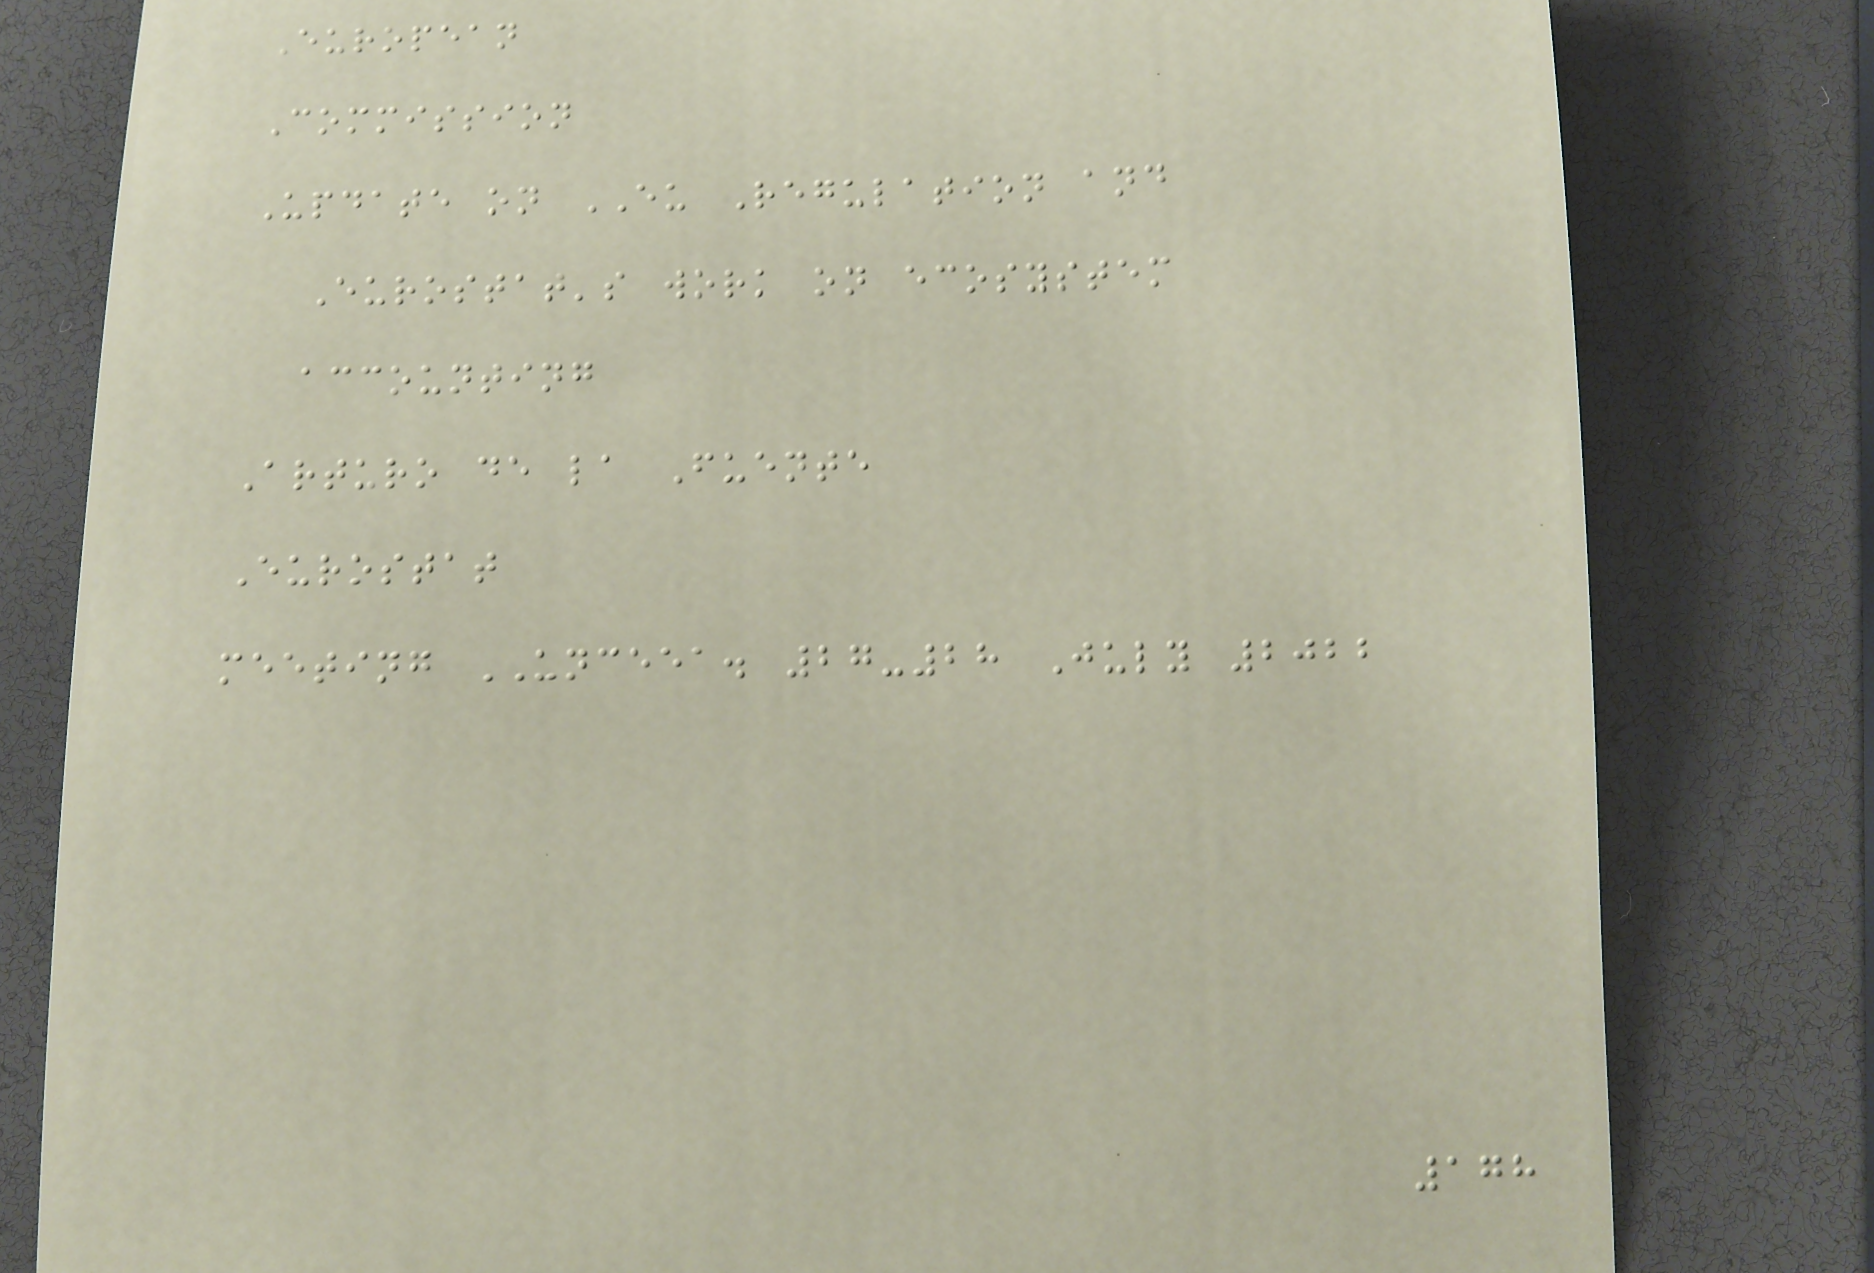European
Commission
Update on EU Regulation and
Eurostat's work on ecosystem
accounting
Arturo de la Fuente
Eurostat
meeting UNCEEA. 27-28 July 2022
178
